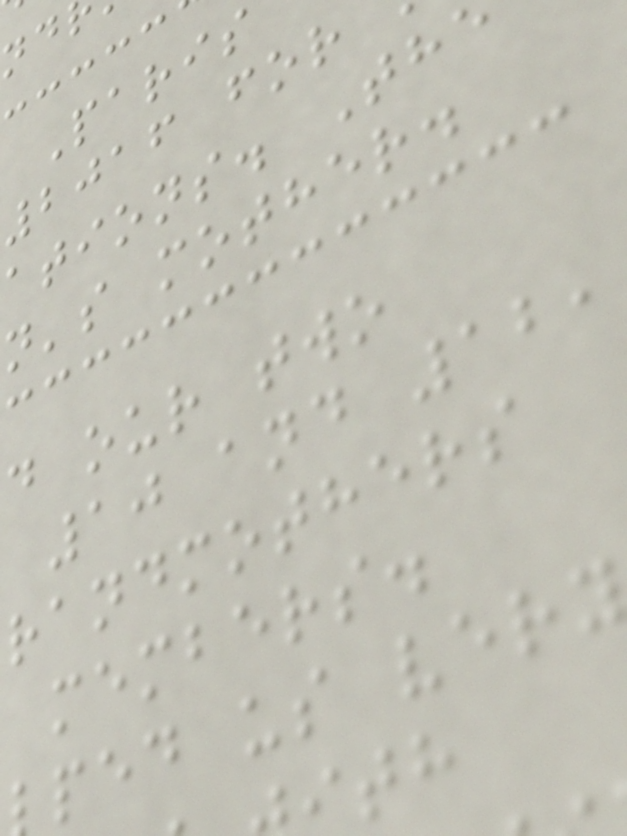Paris
2016 for
ations. Th
n's mother.
d our two
10 and 12,
randmothers
members.
ped us very
